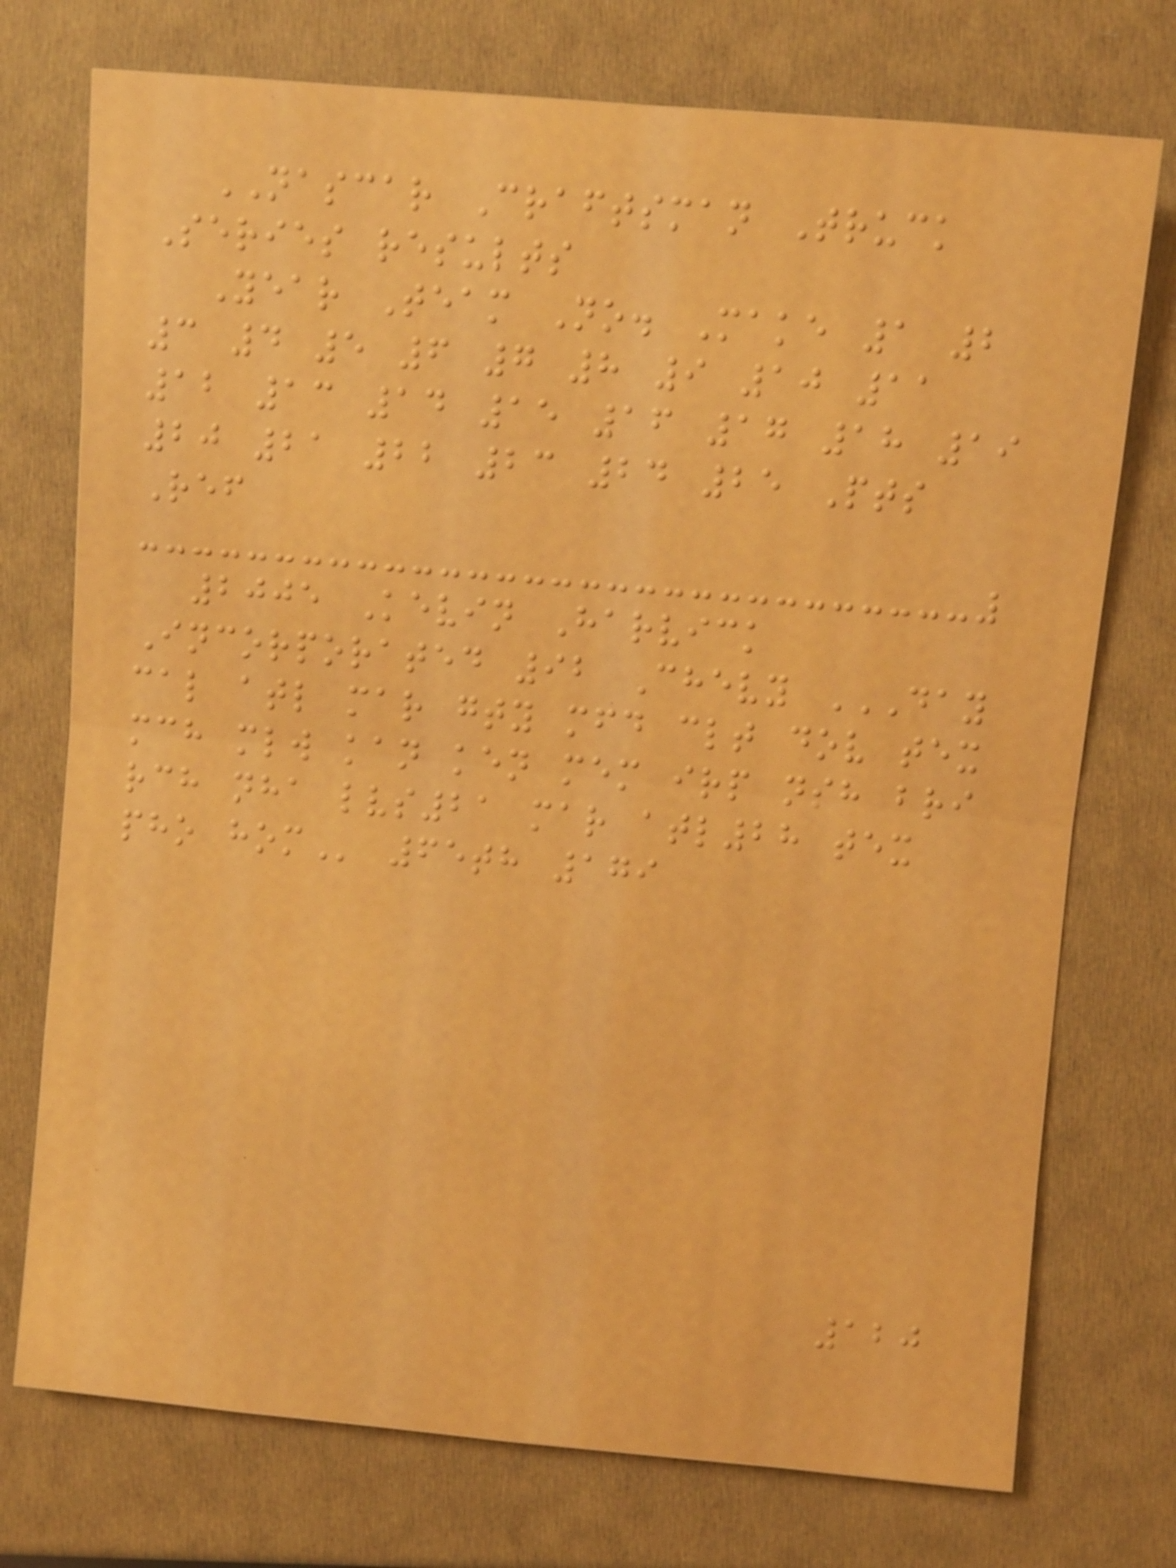NASCAR Craftsman Truck
Series results
Year Team No. Make 1 2
3 4 5 6 7 8 9 10 11
12 13 14 15 16 17 18 19
20 21 22 23 24 25 Pts
Ref
2005 Kevin Harvick
Incorporated 92 Chevy DAY
CAL ATL MAR GTY MFD CLT DOV TEX
MCH MLW KAN KEN MEM IRP NSH BRI
RCH NHA LVS21 MAR ATL28 TEX
PHO HOM 65th 179
120
